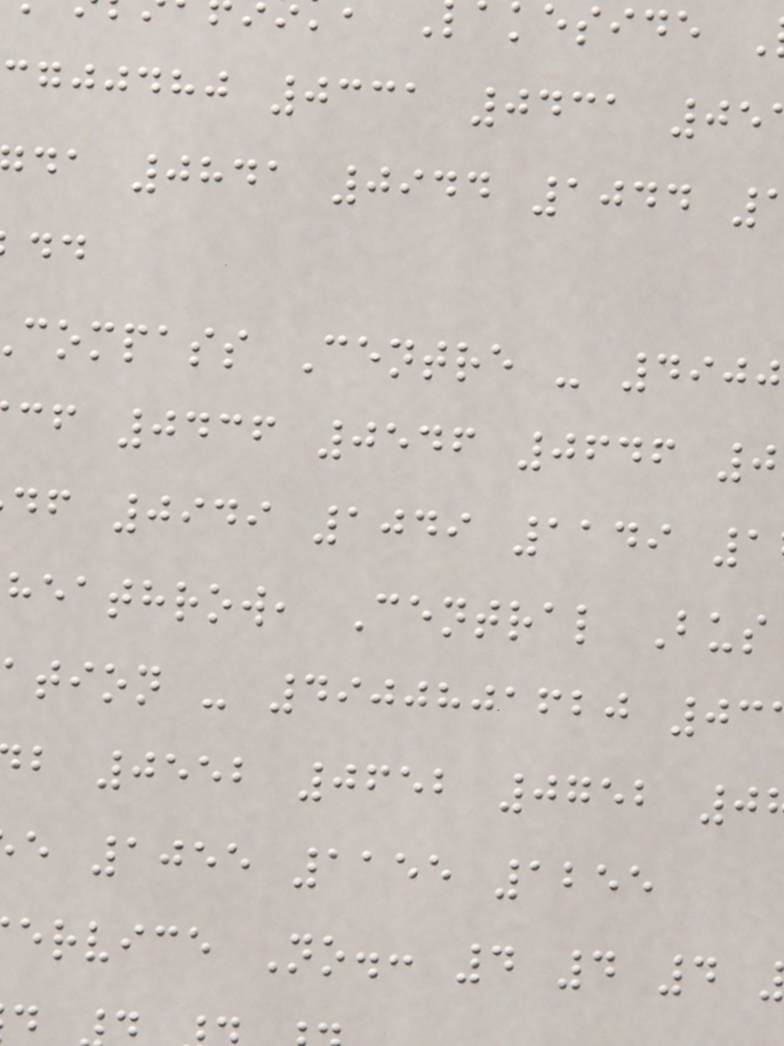cgjjdhj 0331 0431 05
da 0841 0944 1044
compass Centre - 4900
cf 0436 0546 0646 0
df 0949 1049 1149 1
heathrow, Central Bus
ation - 4900801620 03
b 0552 0652 0752 0
e 1055 1155 1255
ervice No.: 4 4 4
